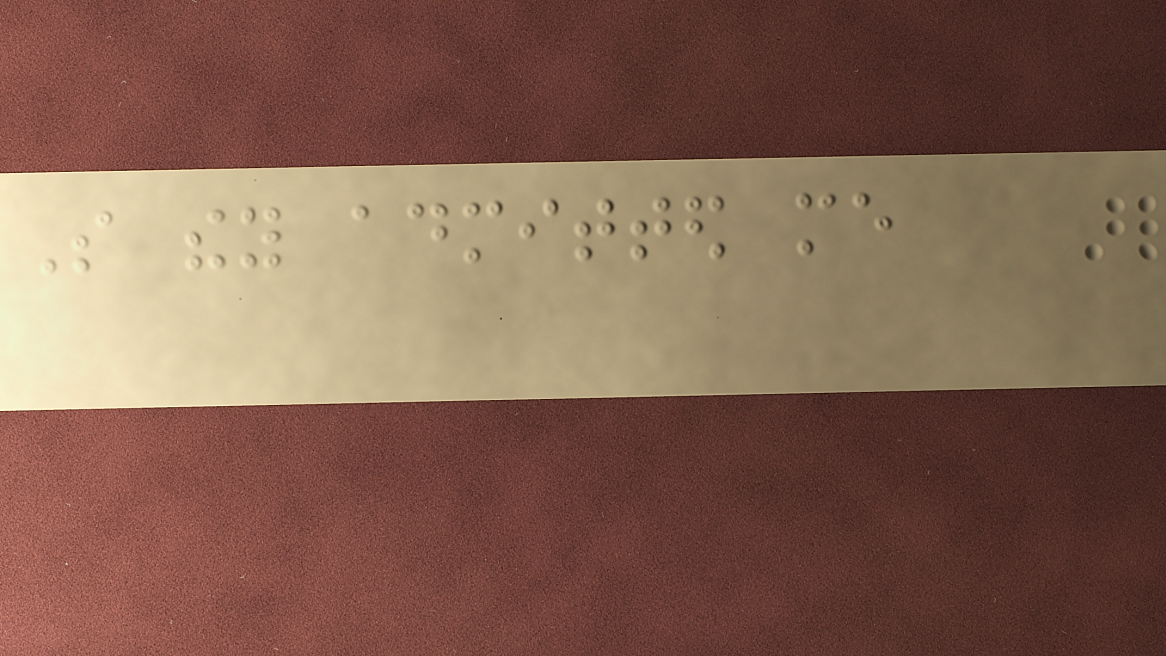So they admitted me
